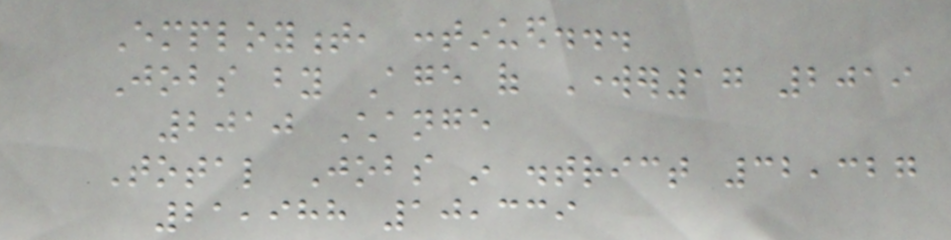Employment, continued...
Jobs by Age of Worker17 2019
2010 Change
Total Jobs in district 32,327
21,988 10,339
